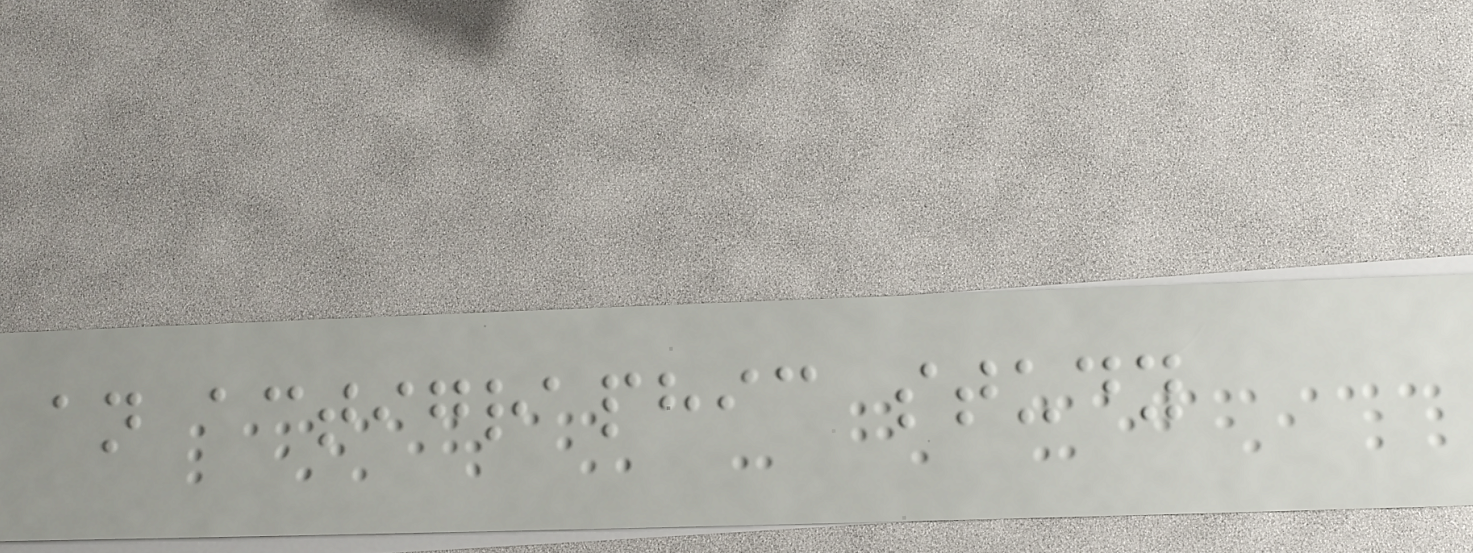an actigraphic study
